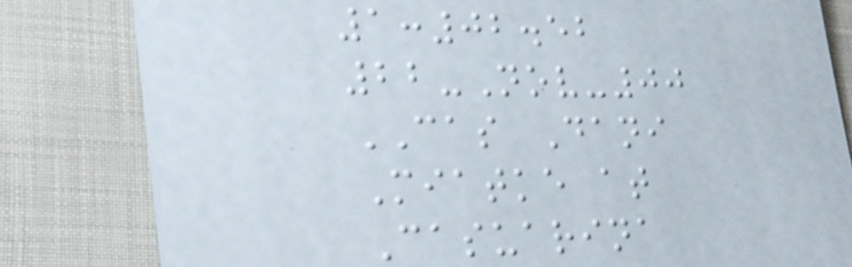1:02.52
22-Nov-00
CAS Dani
Miatke at
Casuarina
